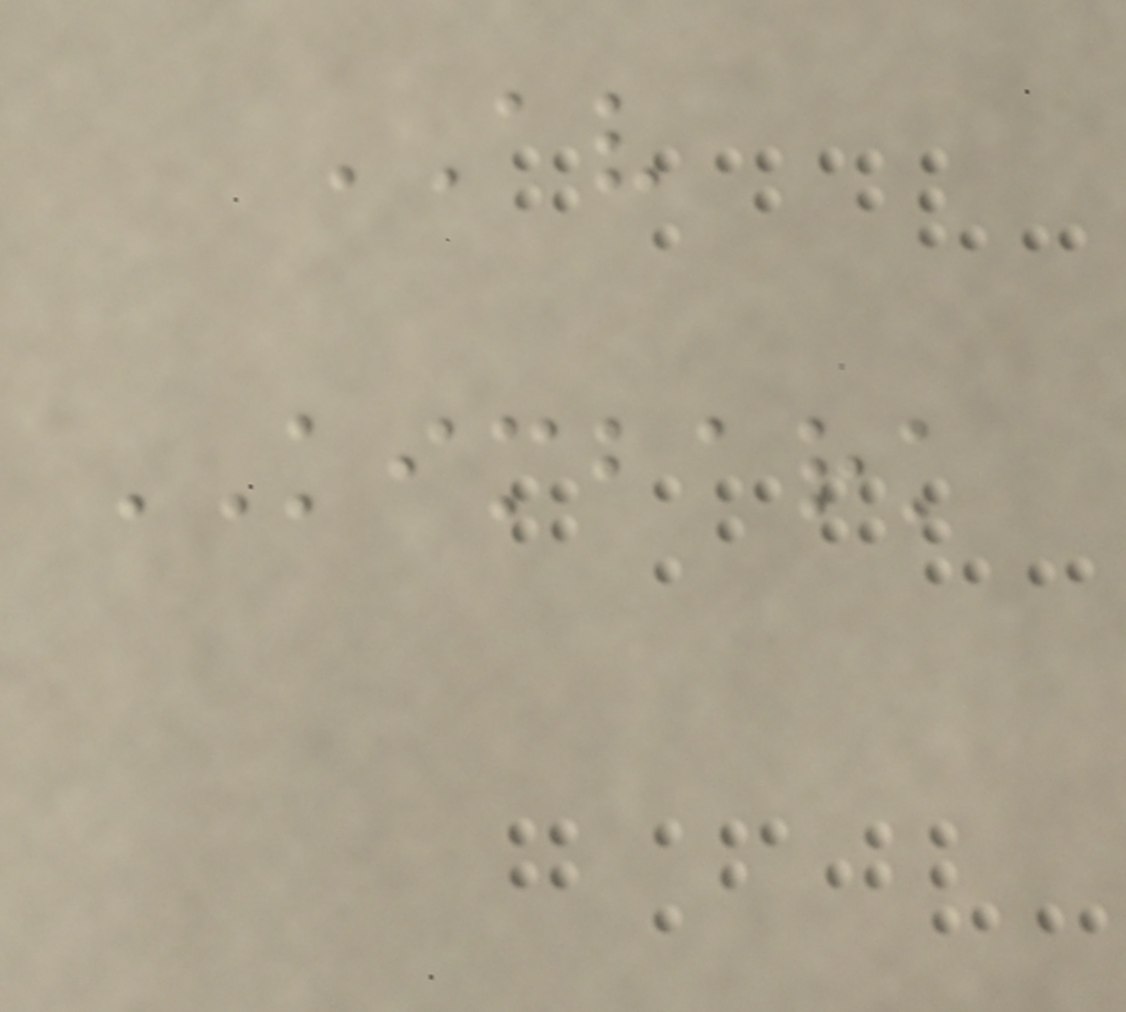AV
KIMBARK
